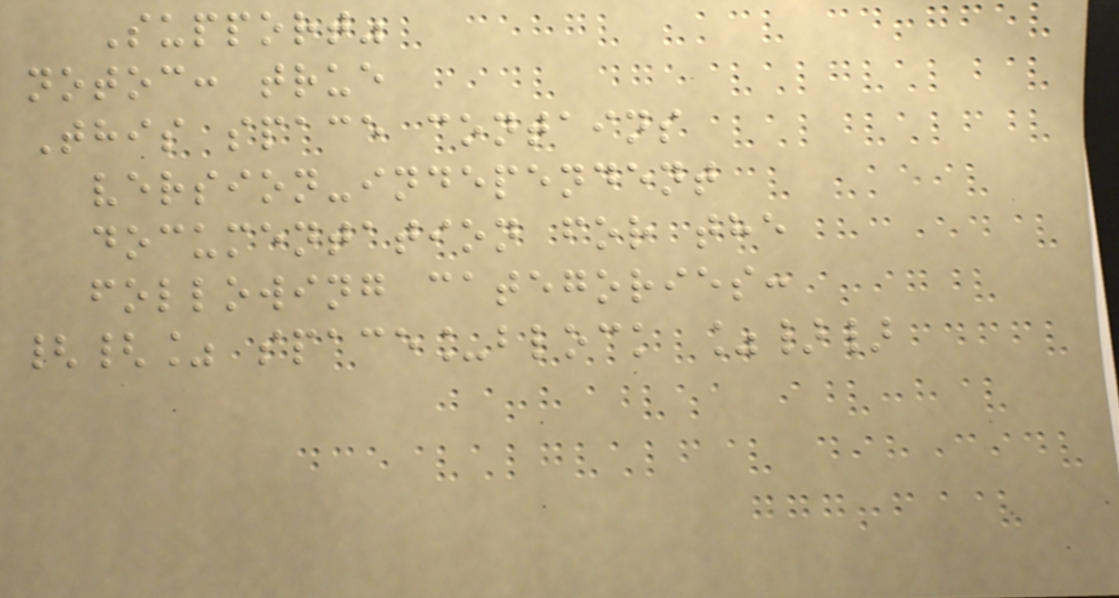Support"
notoc: true
This space contains
version-independent
documentation for the
following categories:
{{% space_block %}}
